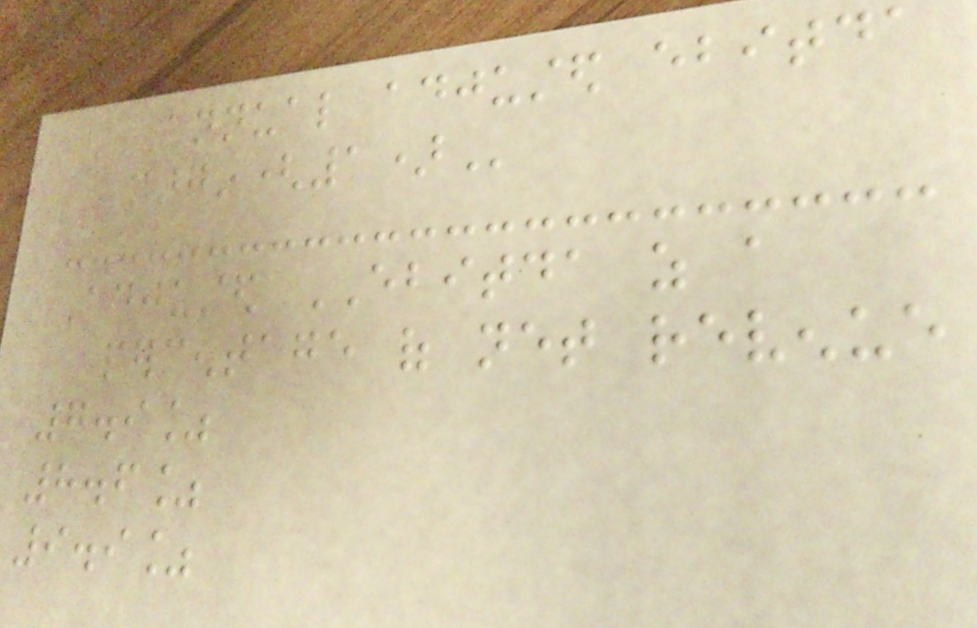ANNUAL ADJUSTED EBITDA
MARGIN(1)
Adjusted EBITDA as a
percentage of net revenue
7.9%
8.6%
9.9%
